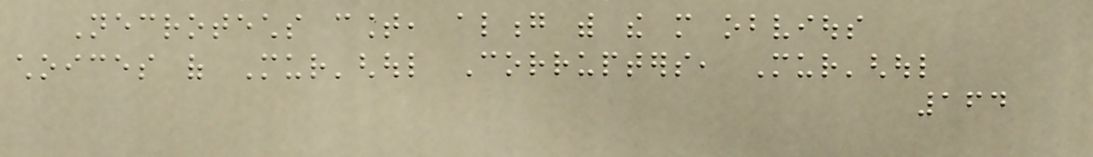Necrotechs count, along with the more obvious
choices of Mur'ghoul Corrupters, Mur'ghoul
164
